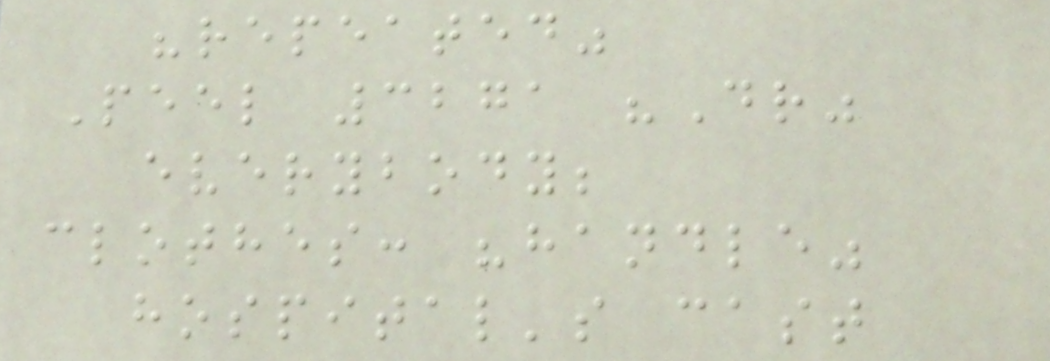"repeated"
Peel 3271 "Dr"
everybody;
clothes: "handle"
hospital's cast
